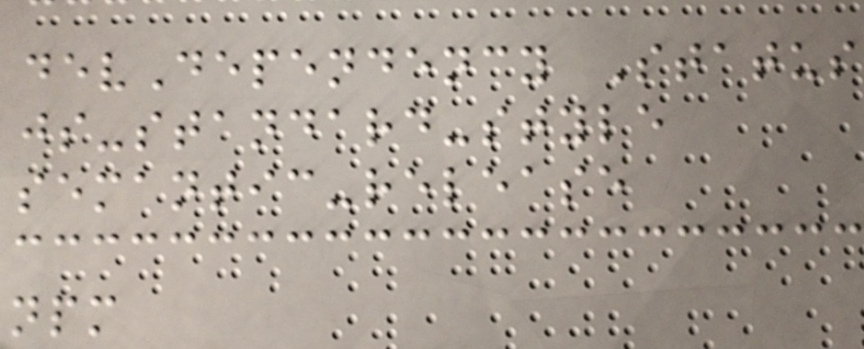devDependency Status
js-standard-style
semantic-release
npm
